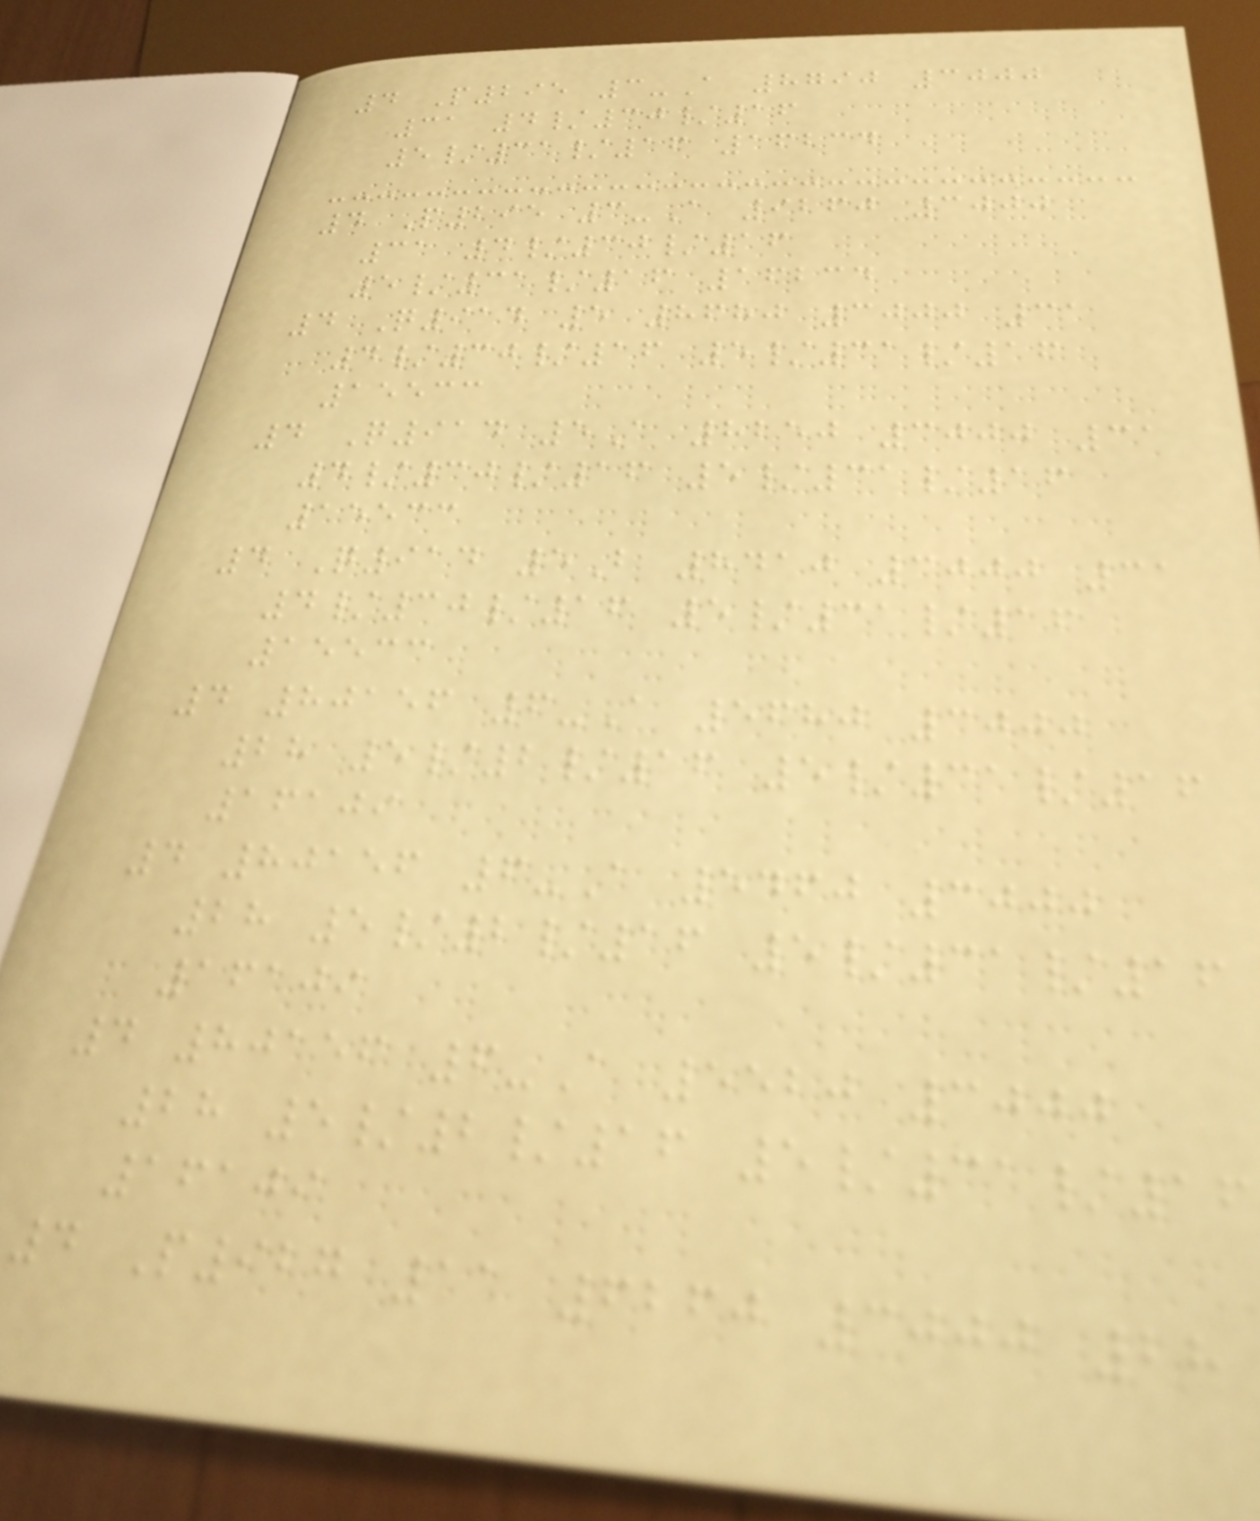4 P295 3-A 8790 3000
31 4/30/16
5/31/16 16234
4 P295 3-A 9260 3000
31 4/30/16
5/31/16 16234
4 Q914 5 8680 3000 31
4/30/16 5/31/16
15533
4 Q914 5A 8250 3000 31
4/30/16 5/31/16
15533
4 Q914 5B 8410 3000 31
4/30/16 5/31/16
15533
4 80156 6-A 5680 3000
28 5/2/16 5/31/16
16109
4 80156 6-A 5460 3000
28 5/2/16 5/31/16
16109
4 80156 6-A 5520 3000
28 5/2/16 5/31/16
16109
4 P927 11 6260 3000 28
